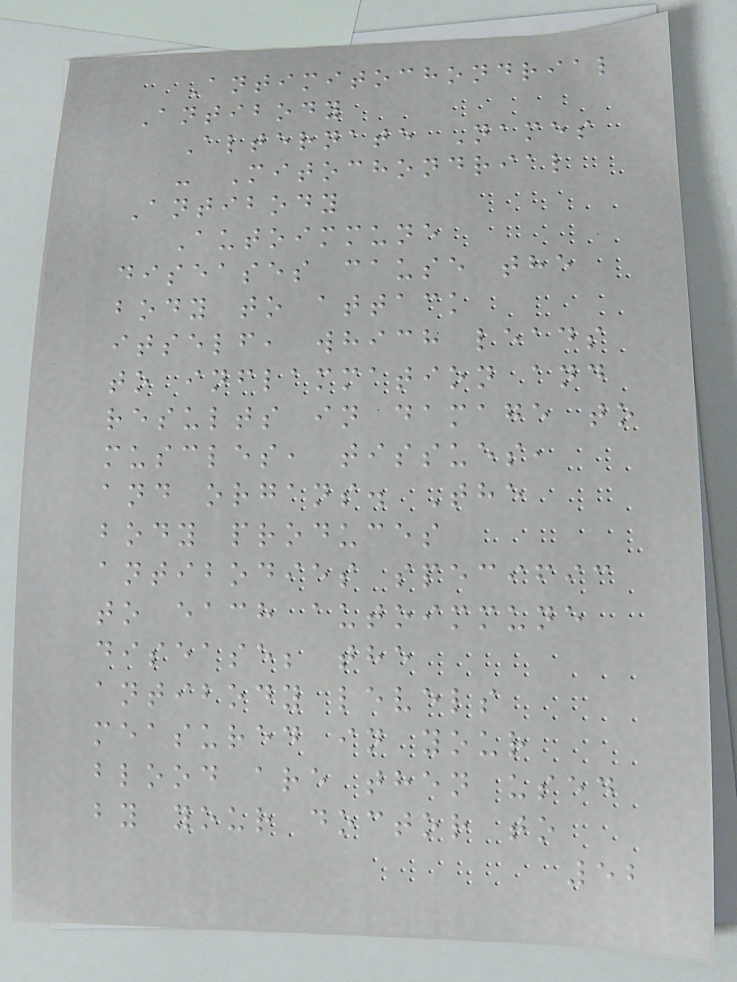Antimitochondrial
Antibody
Alternate Names
- Mitochondrial
Antibody
Autoimmune
diseases cause the
body to attack
itself, which leads
to inflammation and
results in damage to
muscles, tissues,
and organs. The
body produces
antibodies specific
to each autoimmune
disease; the
antibody levels
measured in your
blood are then used
by your doctor to
52
